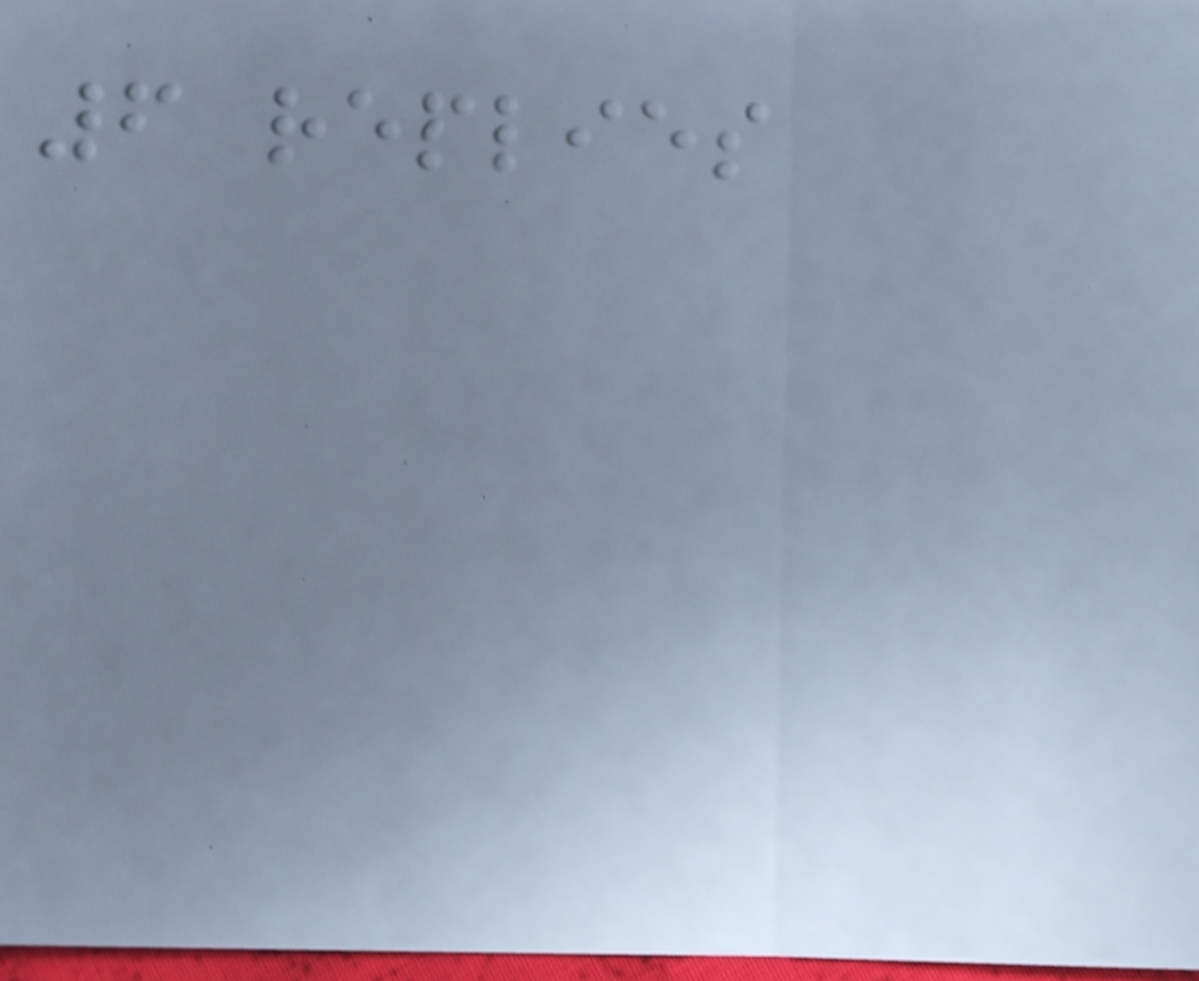6 replies
